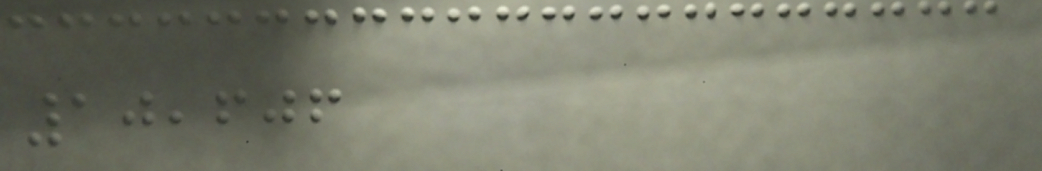10,606
